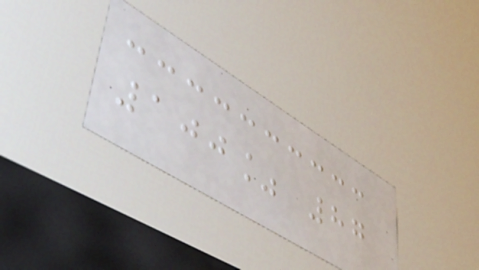100% 87
